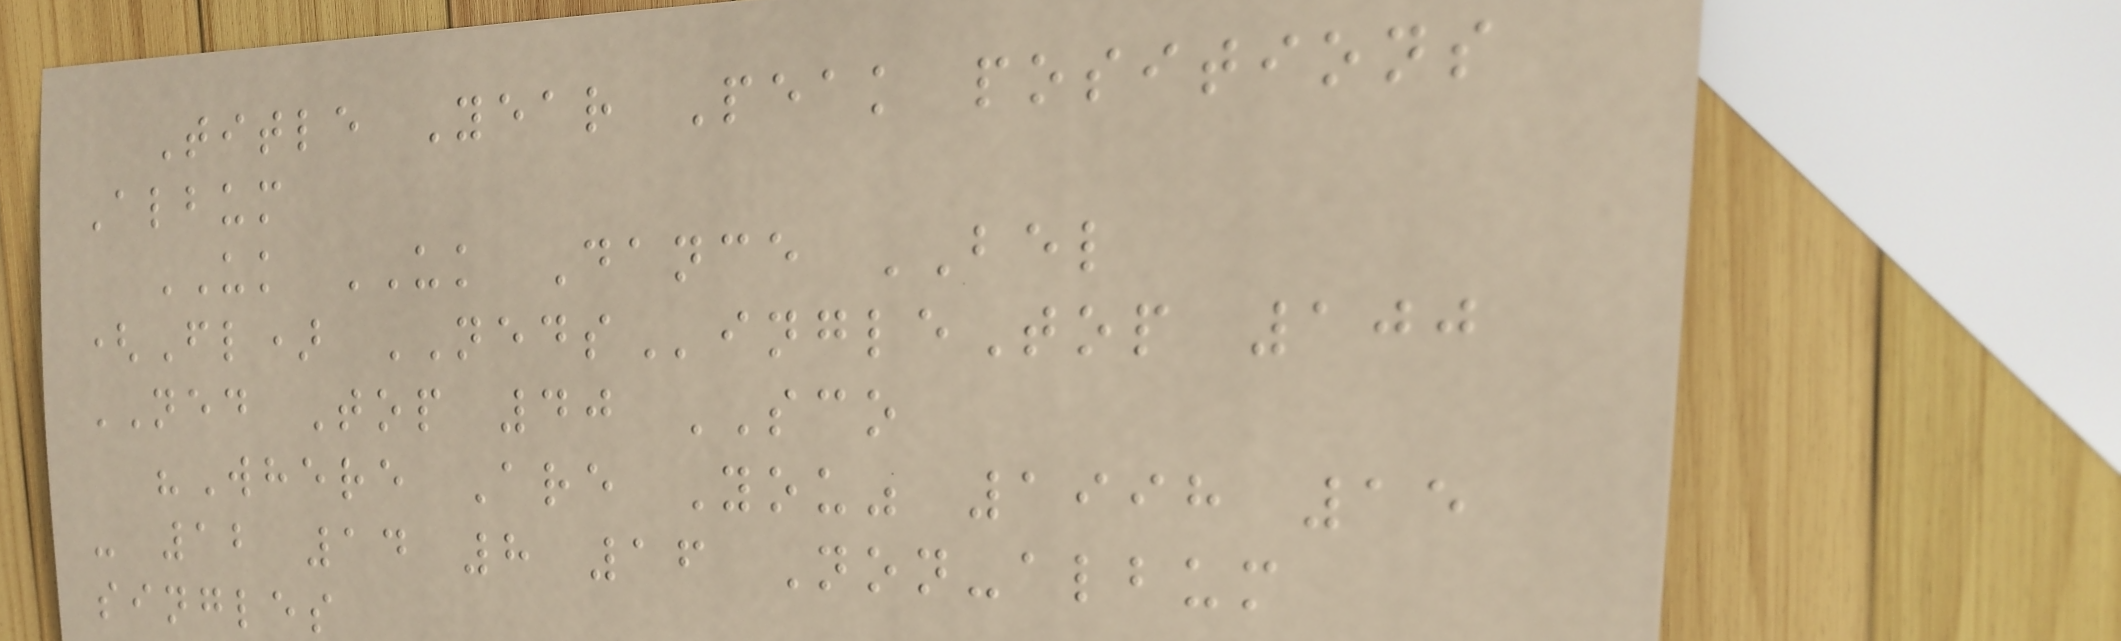Title Year Peak positions
Album
UK UK Dance BEL
(Fl) NEDSingleTop 100
NED Top 40 SCO
"Where Are You" 1998 15
- 12 14 8 16 Non-album
singles
